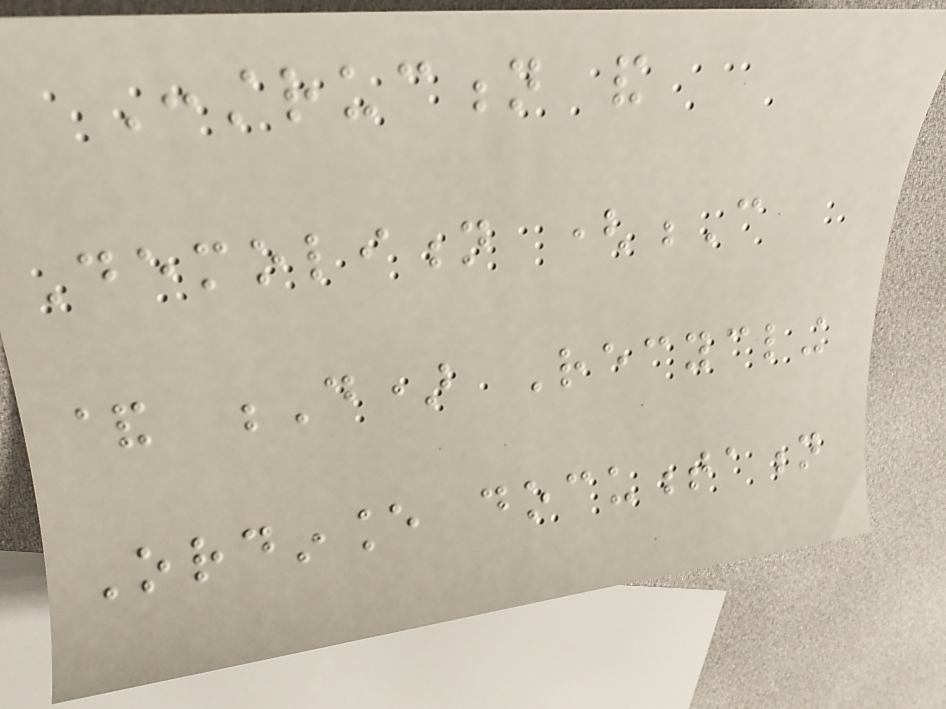Construction and
Demolition (C
& D) Recycling
Ordinance documentation
